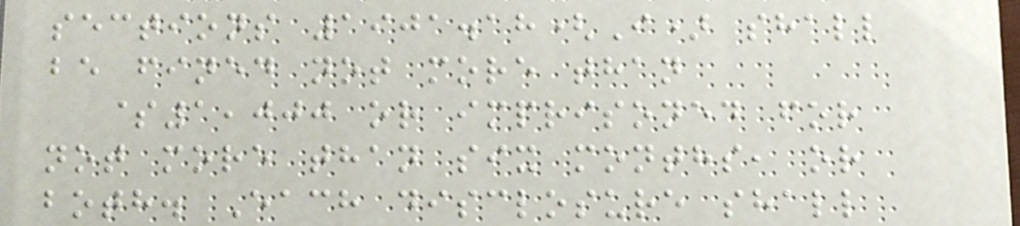sections 1901.18(I) shall
be fined not more than
$1,000 or imprisoned for
not more than six months, or
both. Each disclosure shall
